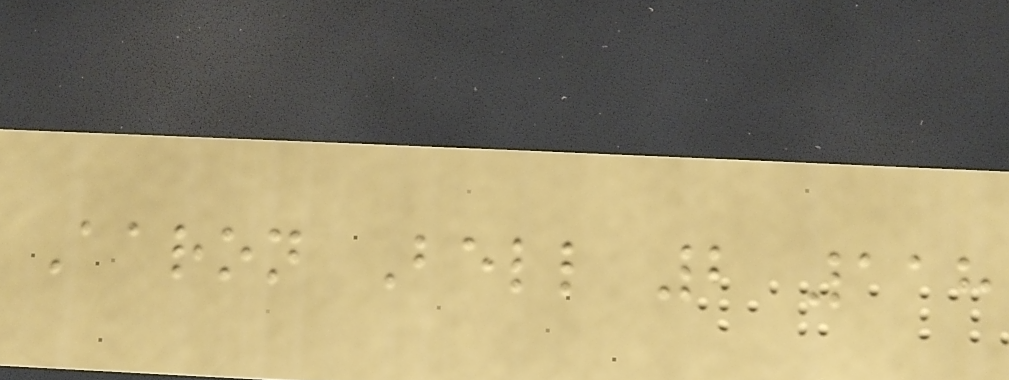Aaron Bell 2 118
